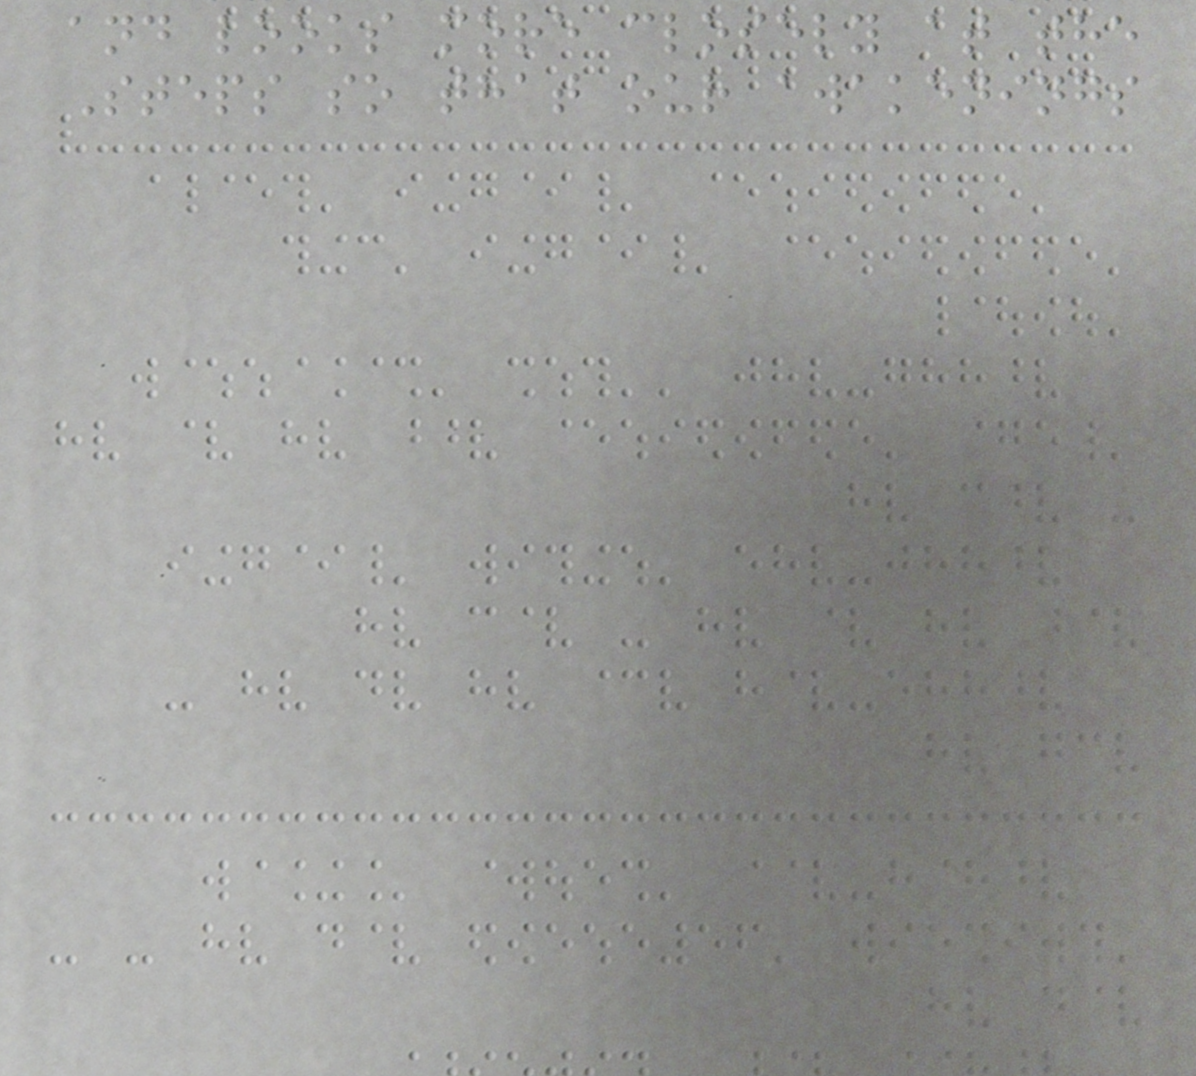and looks more closely at the
Steps so that our awakenings
